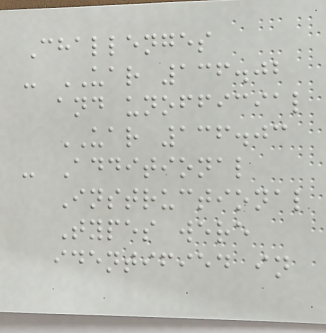Challenges
- UAR 136.02
and unofficial
UAR 136.03
- Additional
Instructional
Types were
identified in
